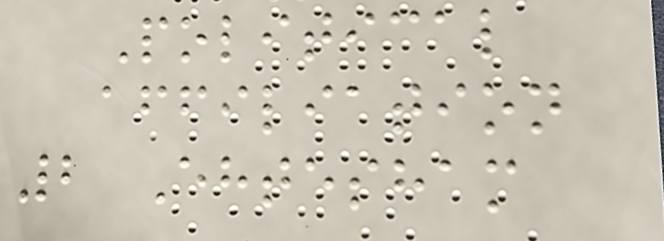Political
affiliation
2 Ehtesham
